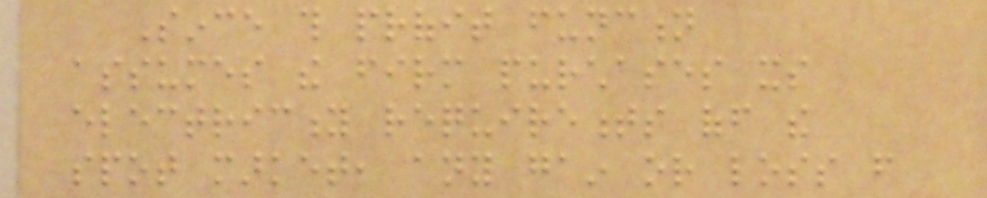Since this profit function
assumes the firm purchases its
electricity requirements off the
spot market, any gain or loss from
